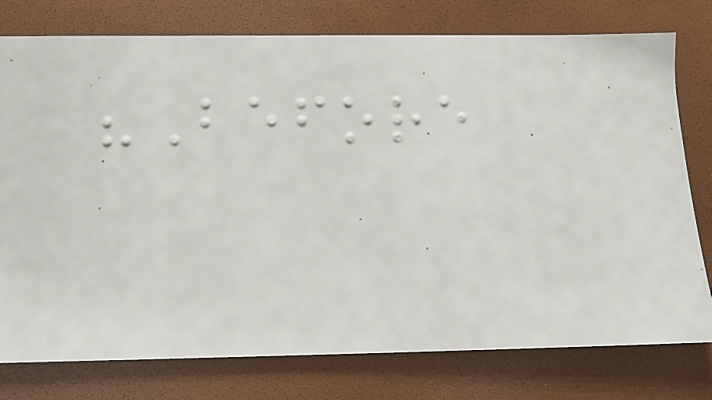"Before
